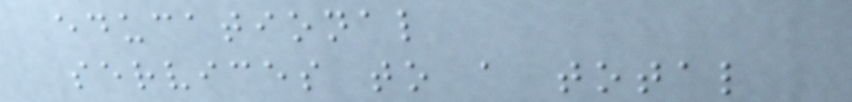educational
services to a total
